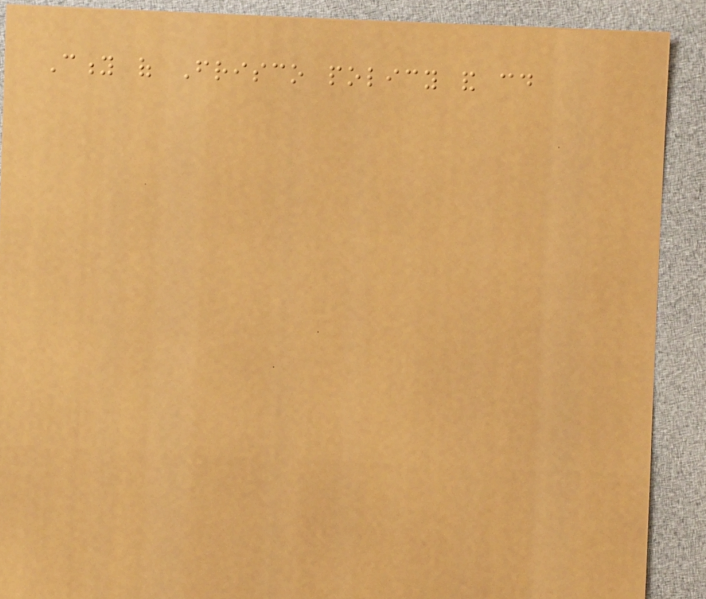City of Frisco policy and could
